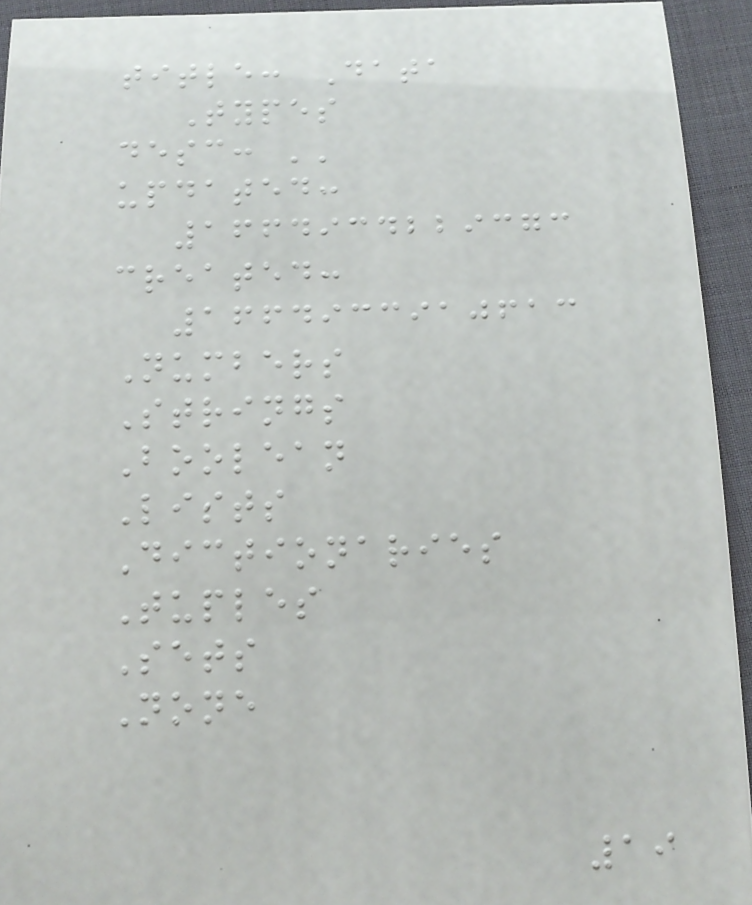title: Data
Types
desc: ''
updated:
1664934229373
created:
1664933910613
Numbers
Strings
Boolean
Lists
Dictionaries
Tuples
Sets
None
19
